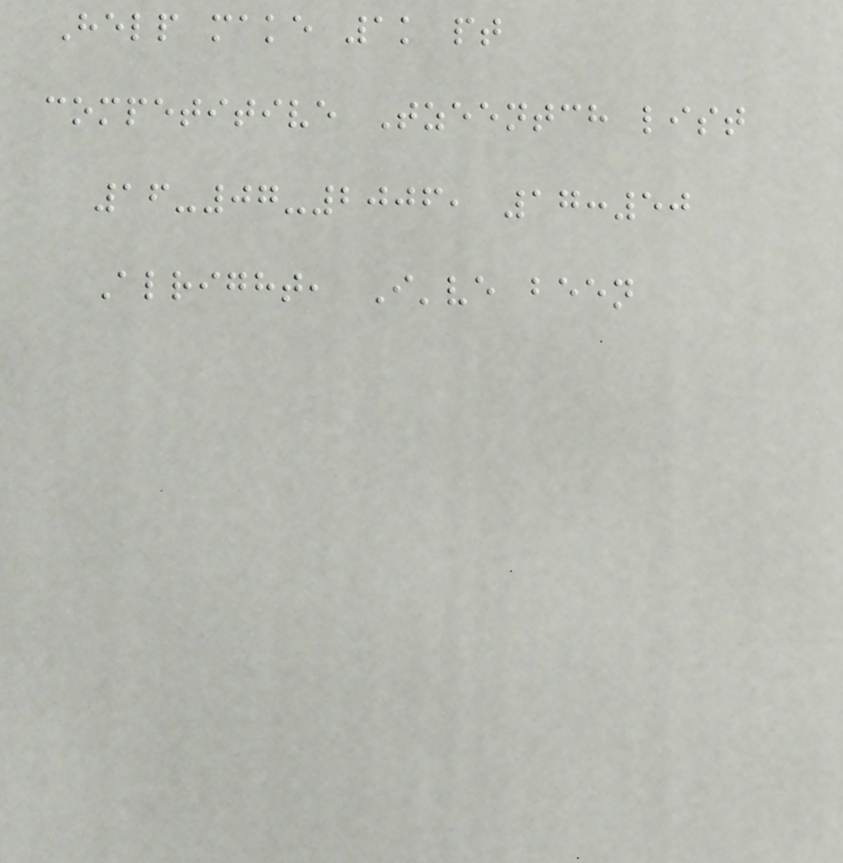Help make 1k pt
competitive Tzeentch list
16-07-2006, 17:50
Alright, I've been
